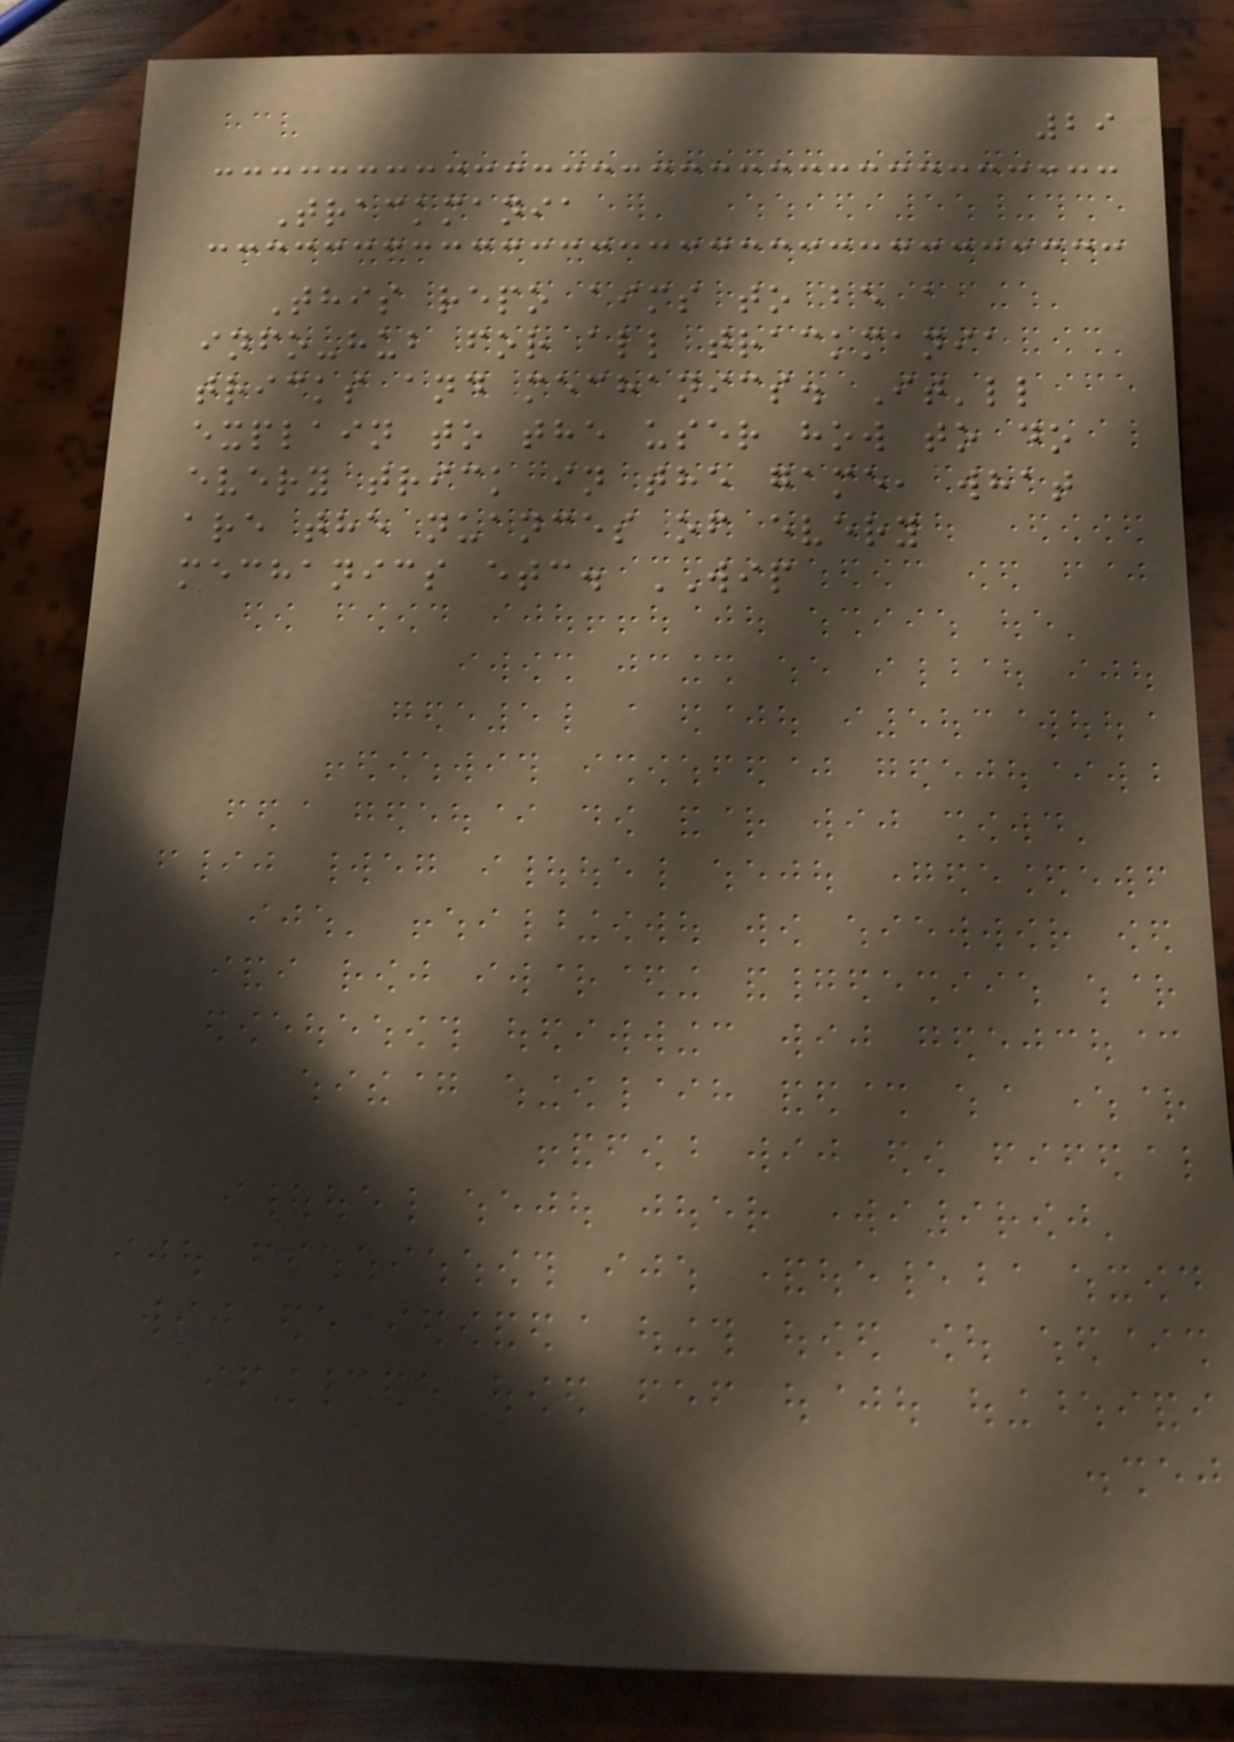29
Trackmania
This repo aims to be a
info-hub for all trackmania
tricks and mechanics. It'll
explain to the user how to do
every trick in the game, what
are the nuances of every
mechanics etc. WIP
